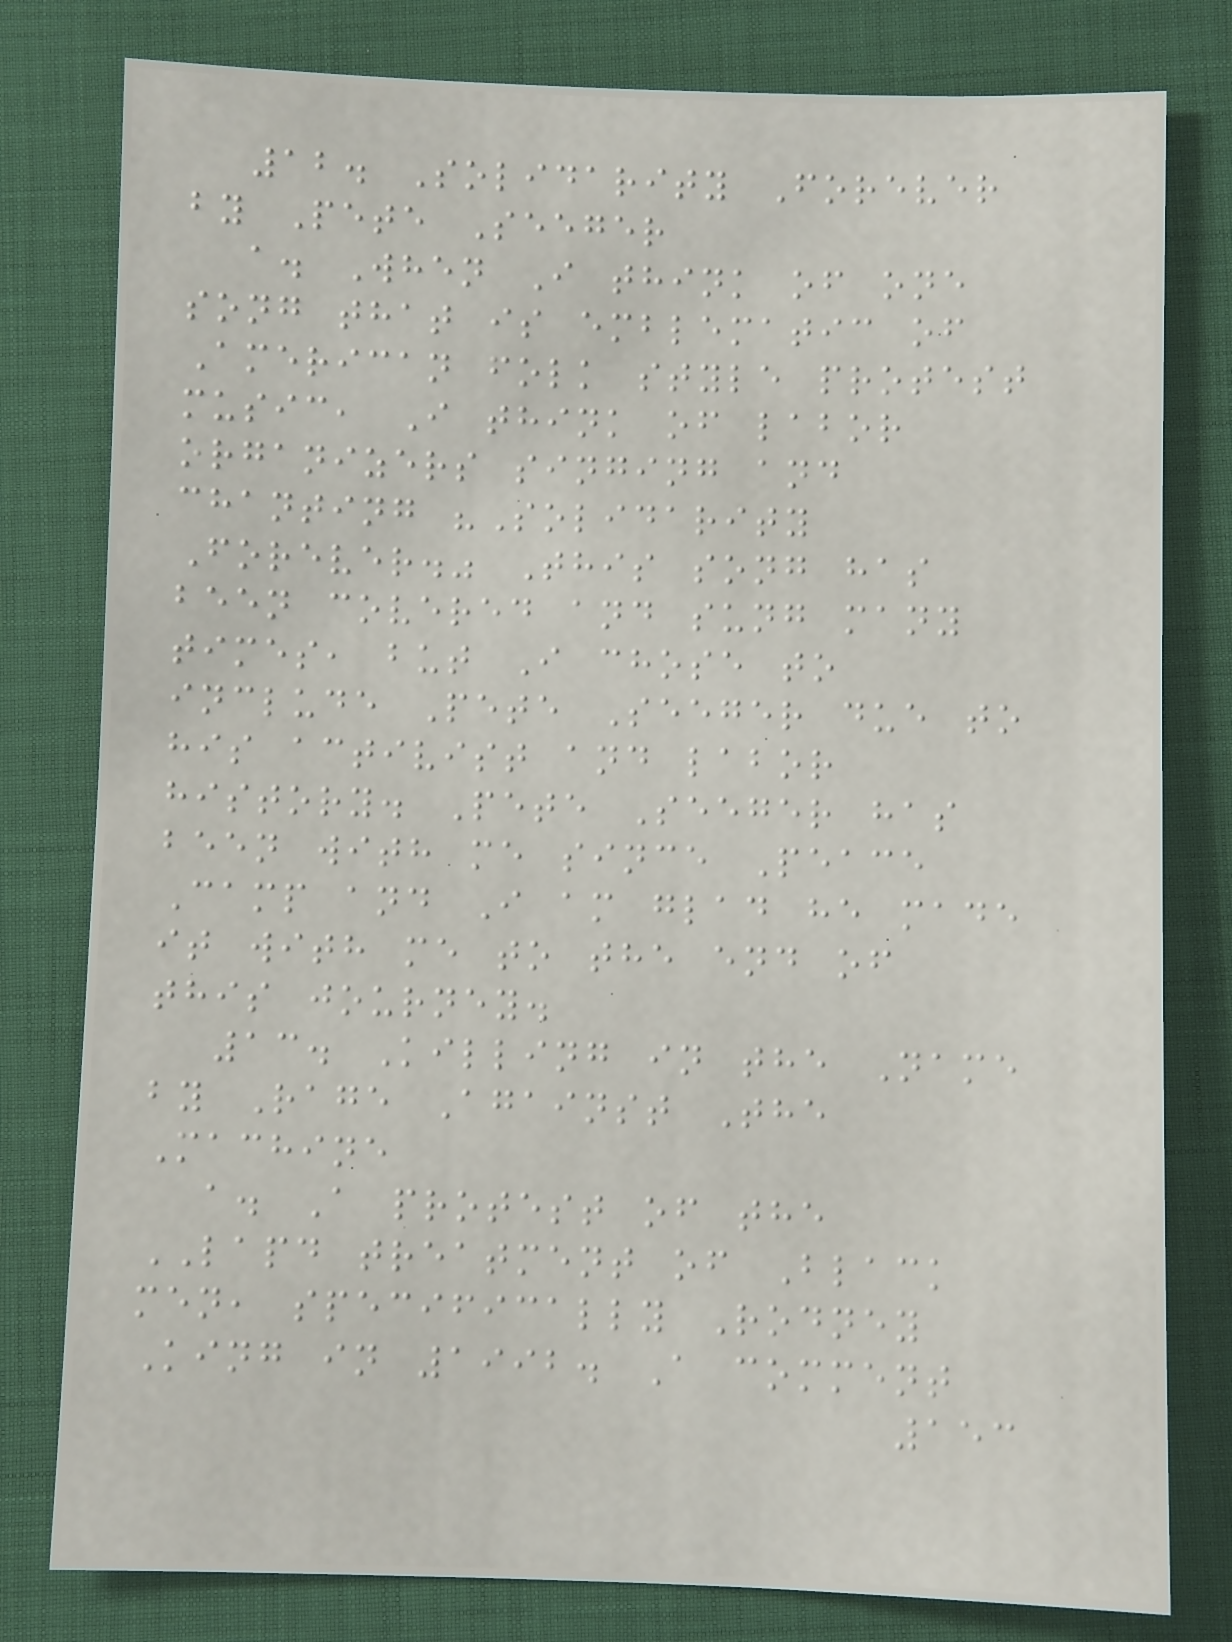12. Solidarity Forever
by Pete Seeger
a. When I think of one
song that is emblematic of
American folk style protest
music, I think of labor
organizers singing and
chanting "Solidarity
Forever." This song has
been covered and sung many
times, but I chose to
include Pete Seeger due to
his activist and labor
history. Pete Seeger has
been with me since Peace
Camp and I am glad he made
it with me to the end of
this journey.
13. Killing in the Name
by Rage Against The
Machine
a. A protest of the
LAPD treatment of Black
men, specifically Rodney
King in 1992. A comment
153
